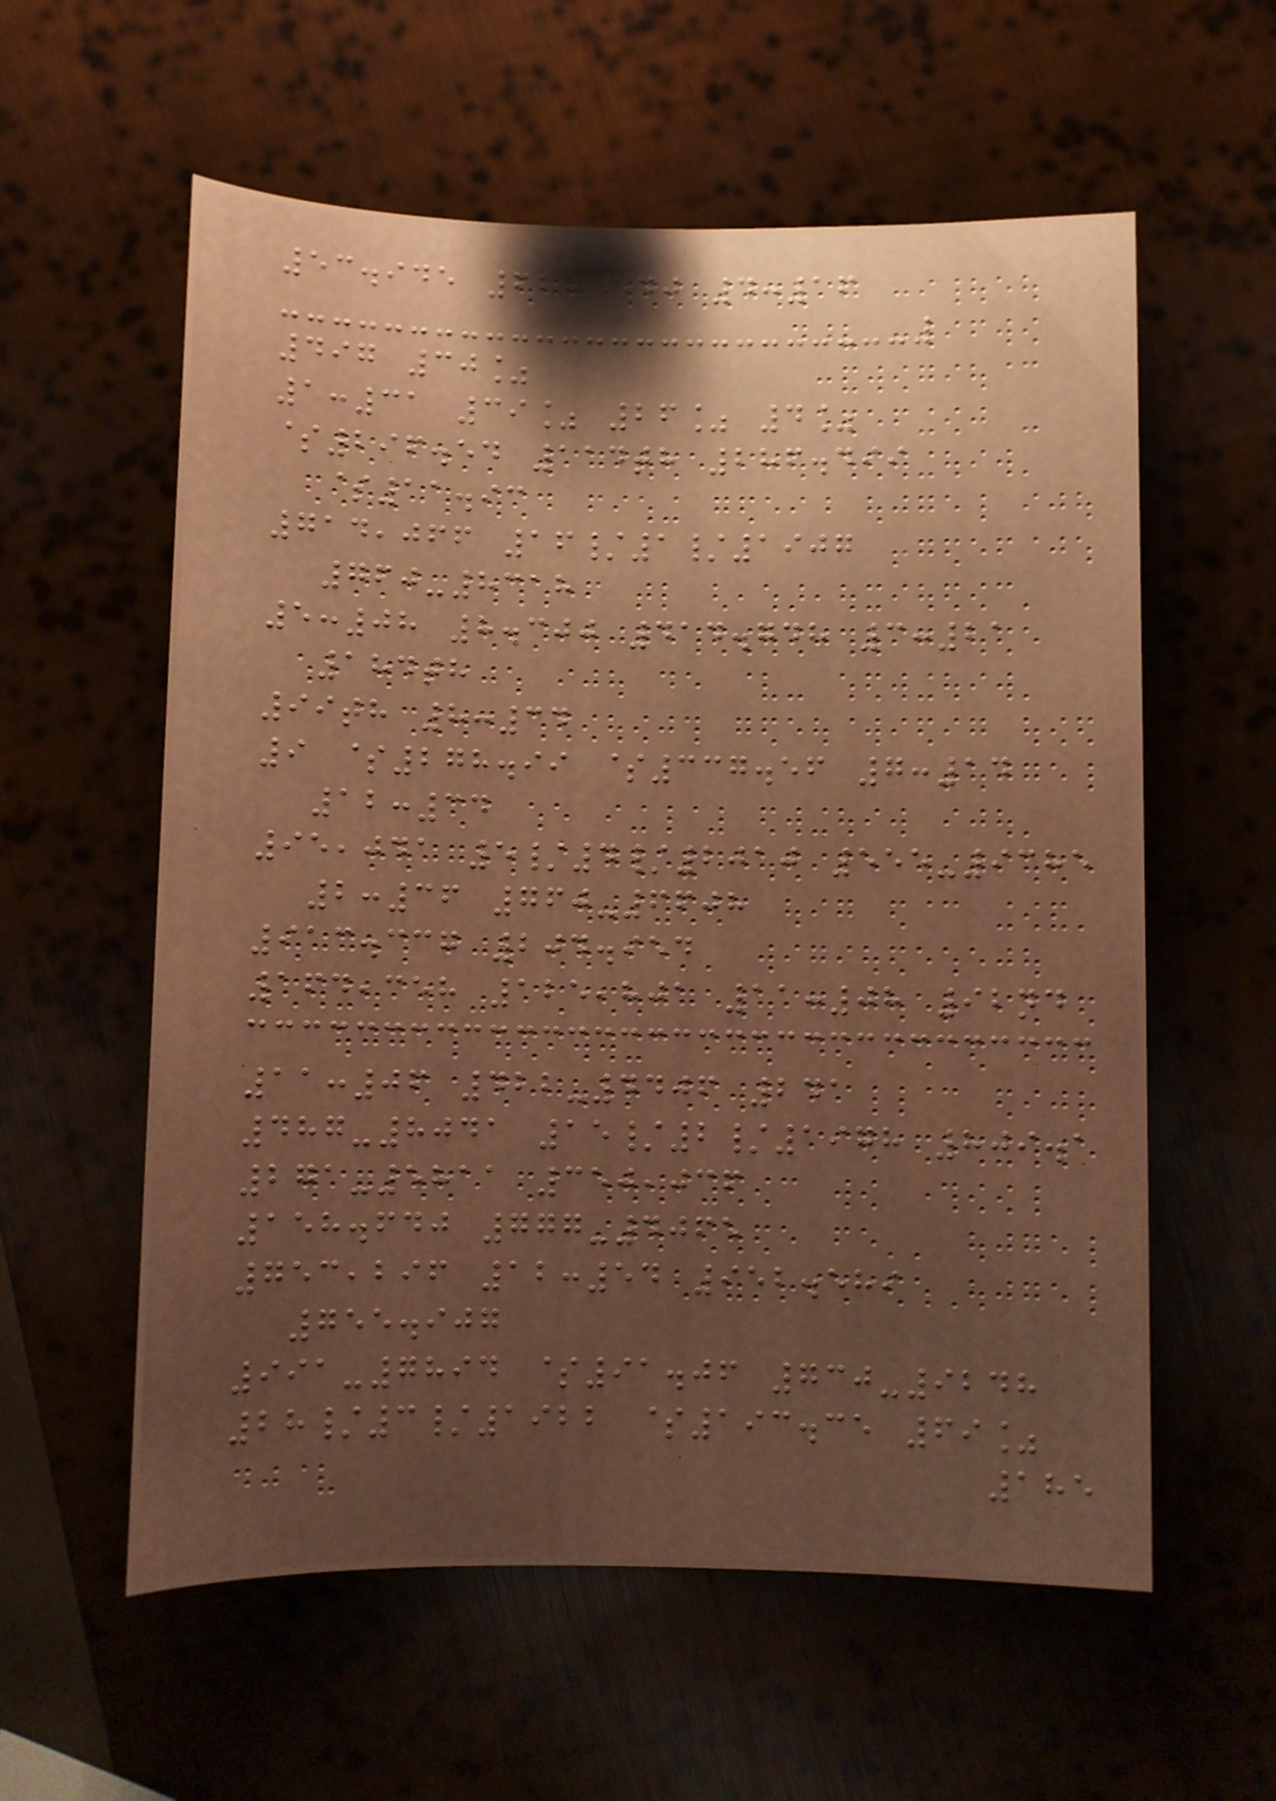53.945 628,540 4:16
497 30%
1:31 39% 26% 4%
$296.54 114th 286.499
$11.93
714,066 16/1/1907
760-8318
5:08 8.300 414.748 3:21
184th
99th 8:34
9 $278.99 $337.56 7:14
12:34
95,041 5/4/2010 555-9385
2:36 760-6608
913.337 204.954
164,358 125,801 11:08 92nd
11:06 422-4406 241
487-8041 15/2/1978 809.1
271-5811 350,036
158.640 777-4065
753,296 12:54 952.589
755.907
991-7894 $91.06 730-9248
28/3/1922 $193.35 69%
185
